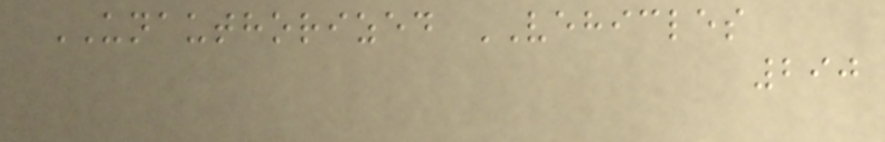UNAUTHORIZED VEHICLES
290
